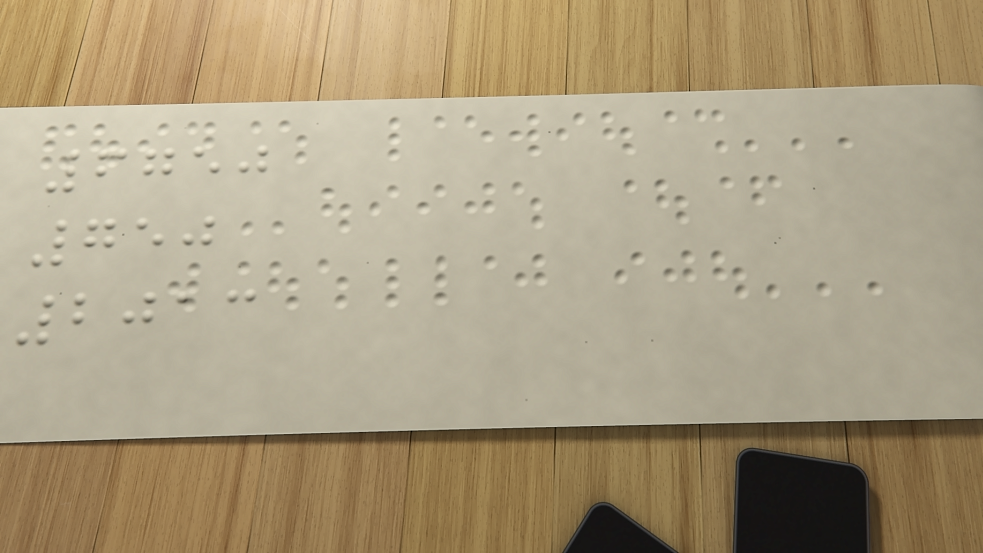6750
750
2013
